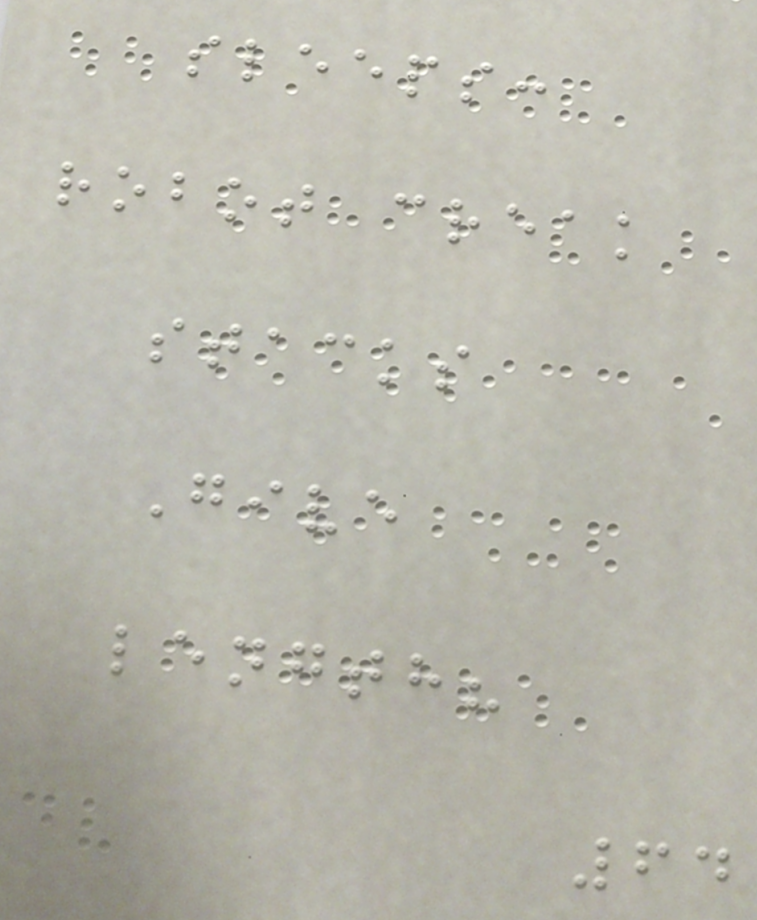sleeps:
robot creak
stacks
Give
length?
64
